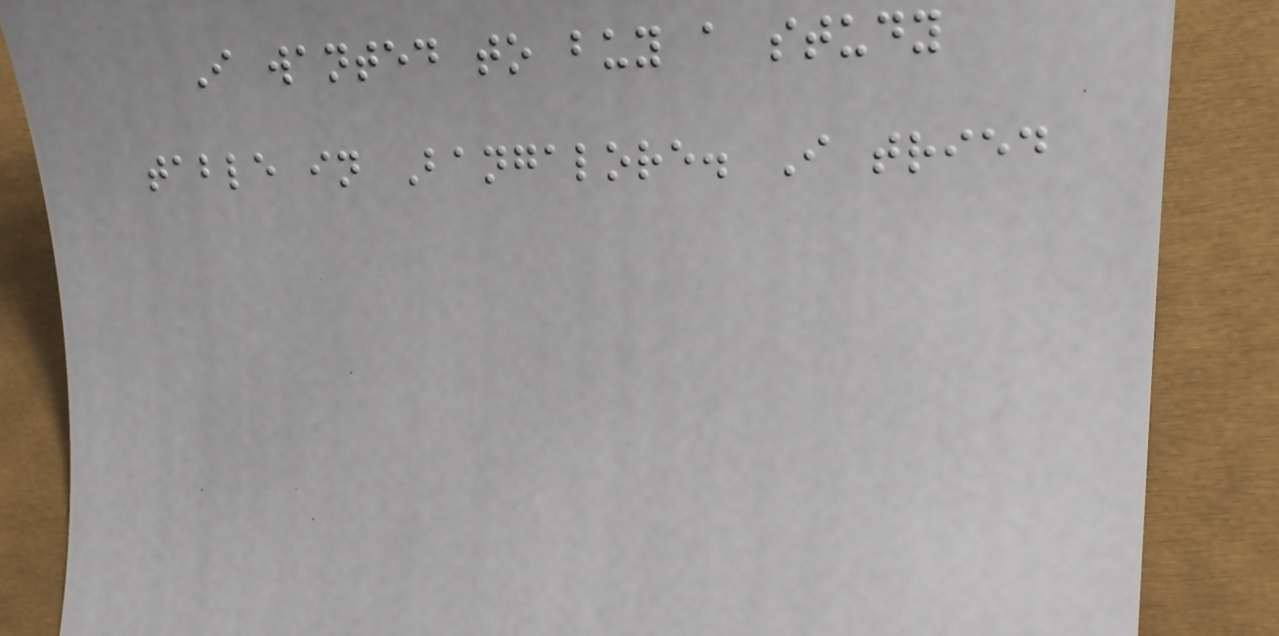I wanted to buy a study
table in Bangalore. I tried
